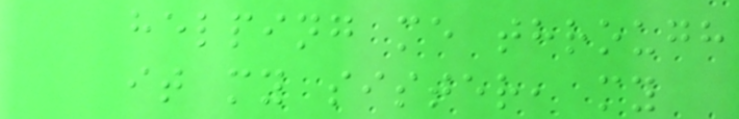helping me through
it my sister, my
